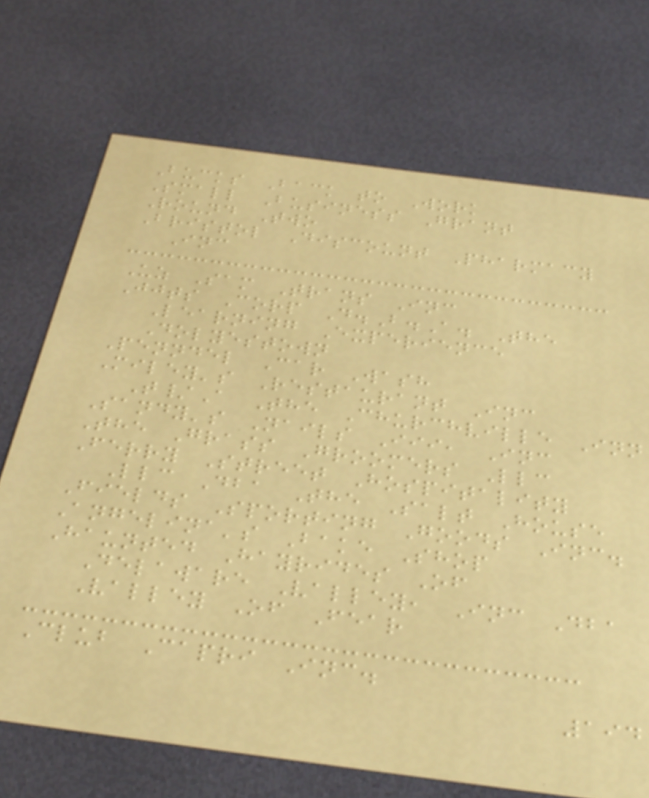Bucks Back to Work
Small Business Grant
Round Two
Bristol Discount Pharmacy
Inc
Uz Sam Trans Inc
Jjts Corp D.B.A. The
Learning Experience
Dolyestown
Penndel Car Wash
Miley's Restaurant Inc
T/A The Churchville Inn
Sandy's Nails Iii, Inc
The Grass Groomers Llc
Ferry Street Hospitality
Llc Dba The Salt House
Fields Sporting Goods Inc.
Angelina's Bake Shop
Haunted Hayrides Of
Delaware Valley, Inc Dba
Valley Of Fear
Club Capri Inc.
194
